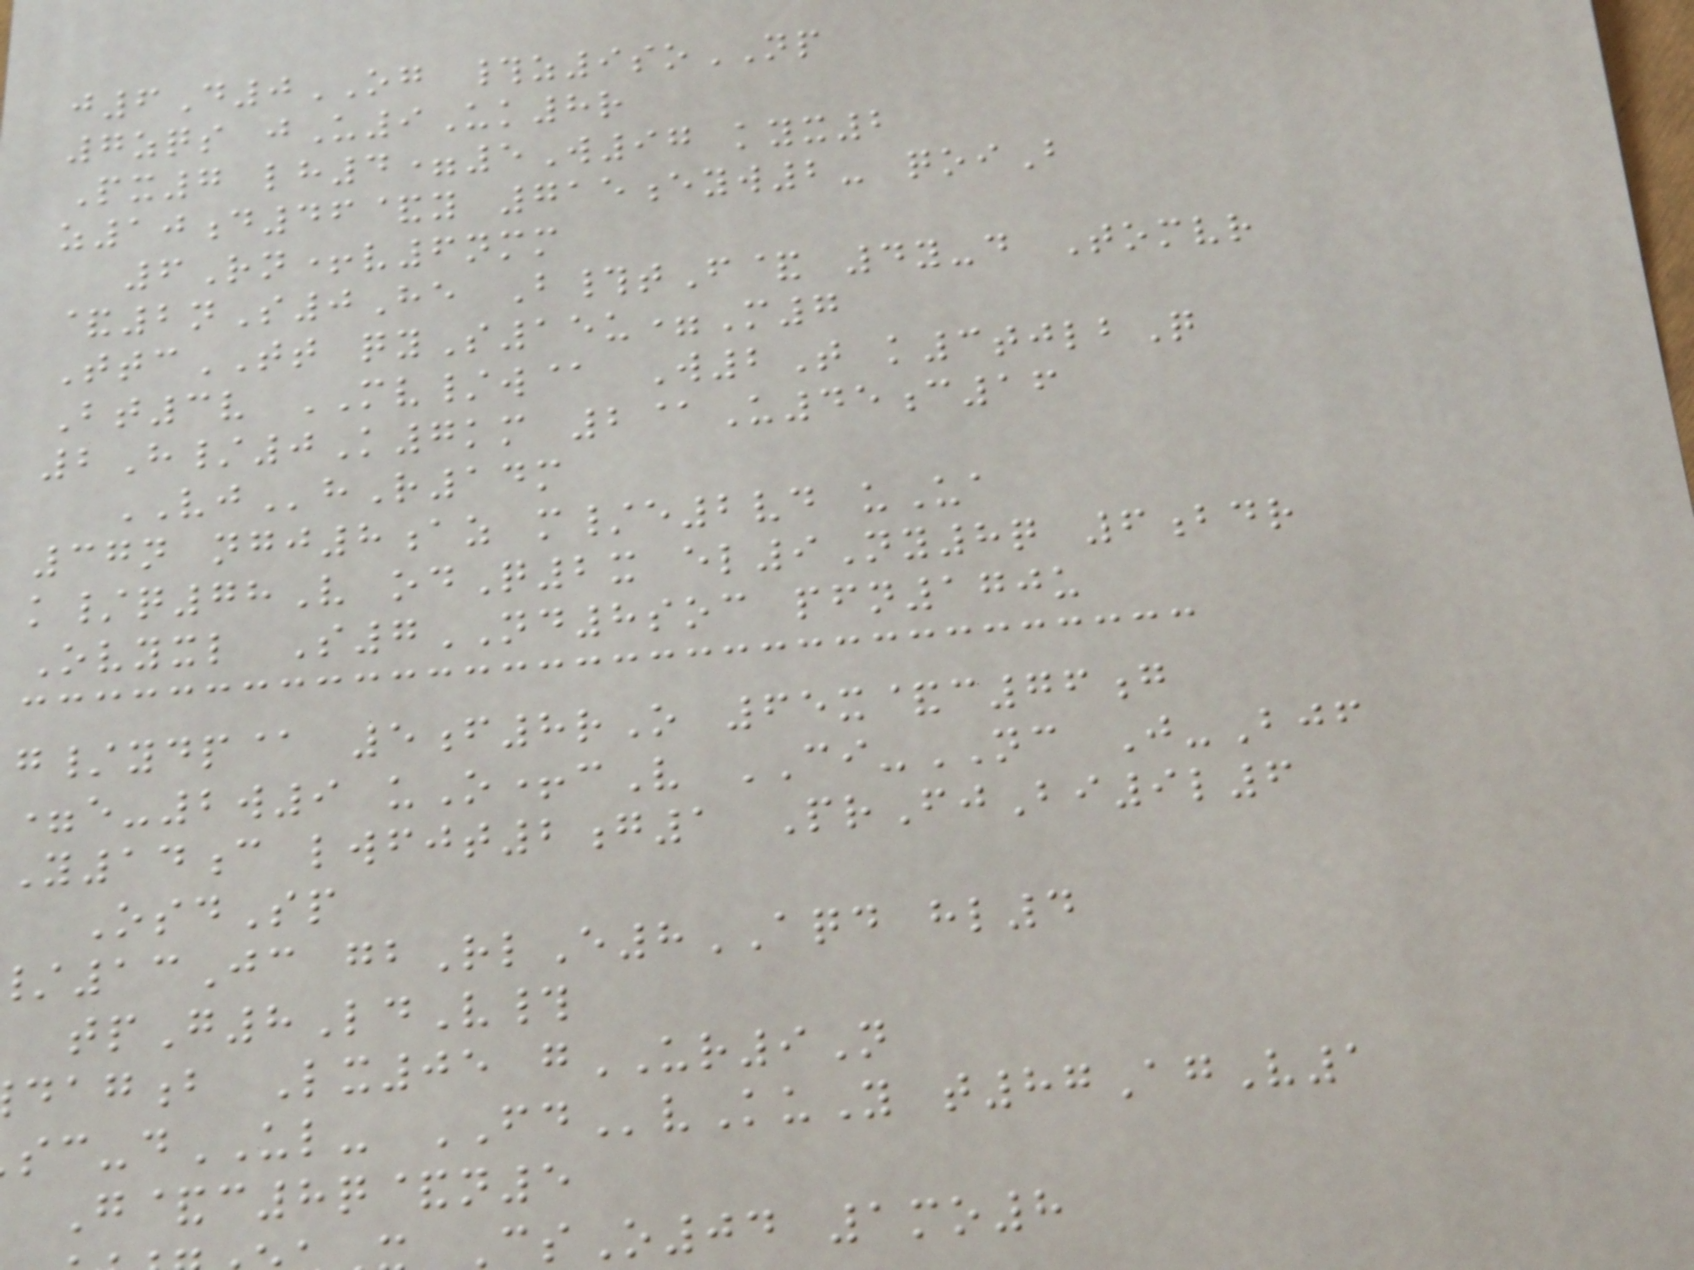j6D0OG #z9soNP
7zqs jU9Uk8r
Px7 lh4=5W97 kyx2
z10d46&y 715eyw2- qoiB
6Rn+v6nmm
&2nS0He B#tF& 4y-d Tomvr
TtcTT qyS15u=M7
Bt3v MV/w@ W2T k3tjlbQ
2H/0K7km 2@U45c16
VJhR14m
37n ngj8az m/e2vd uUa
k/q78V odQ2x el9Ny8q 6bdr
Ovyxl S7ND8soc pfn170u
g/ydp@ 5f8rO 65x&c76g
=e-2w9 uO+cV CI-NC J-Bjf
Y14c lwfjt2g1 PrFjBi9l6
OsdSp
13Jc gbRlE8AQD hl4
tpG8LdV#
b Lx05 gUR9N
c-dUL- FDvKuY t87AgV1
G&c8q&n5
sO04 1mo8
